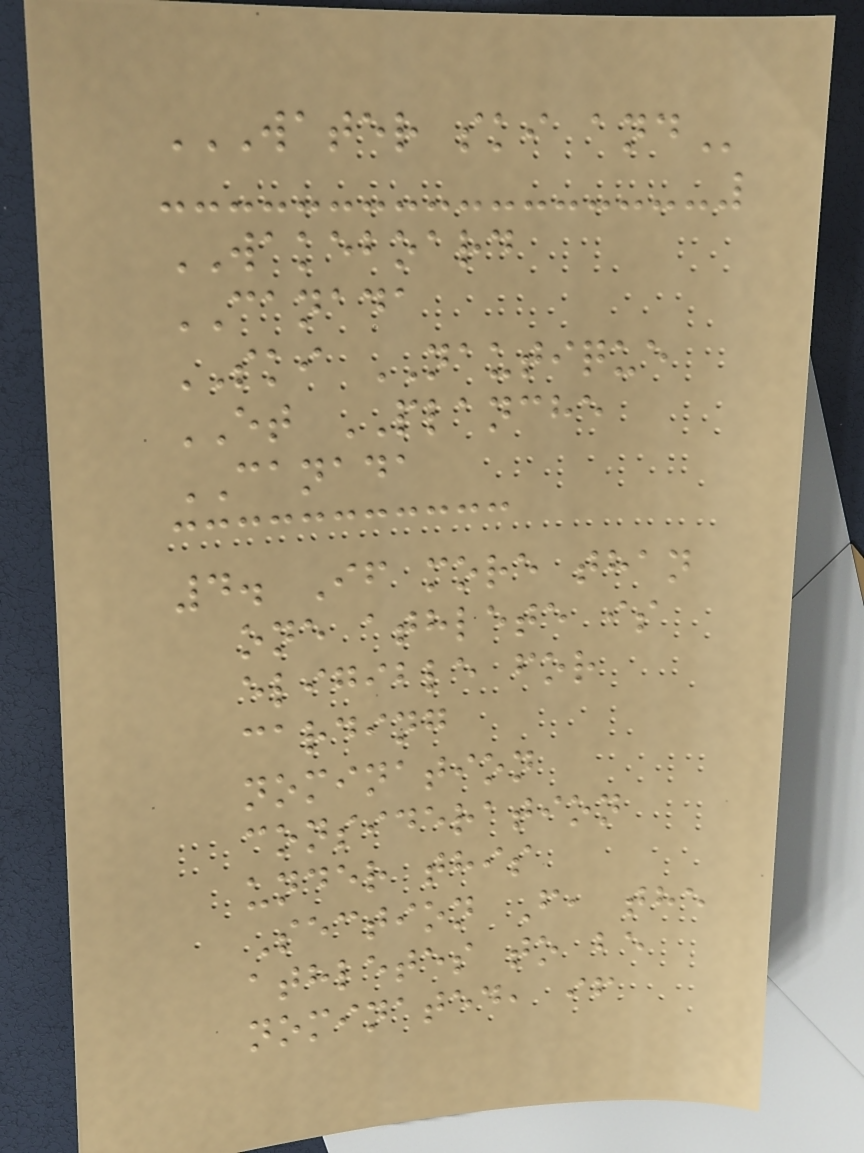WATER SKI AND
WAKEBOARD
CANADA
SKI NAUTIQUE
ET PLANCHE
CANADA
4. If more than
one athlete is
eligible for
carding
nomination
consideration
under this
Section F, the
athletes to be
nominated, if
